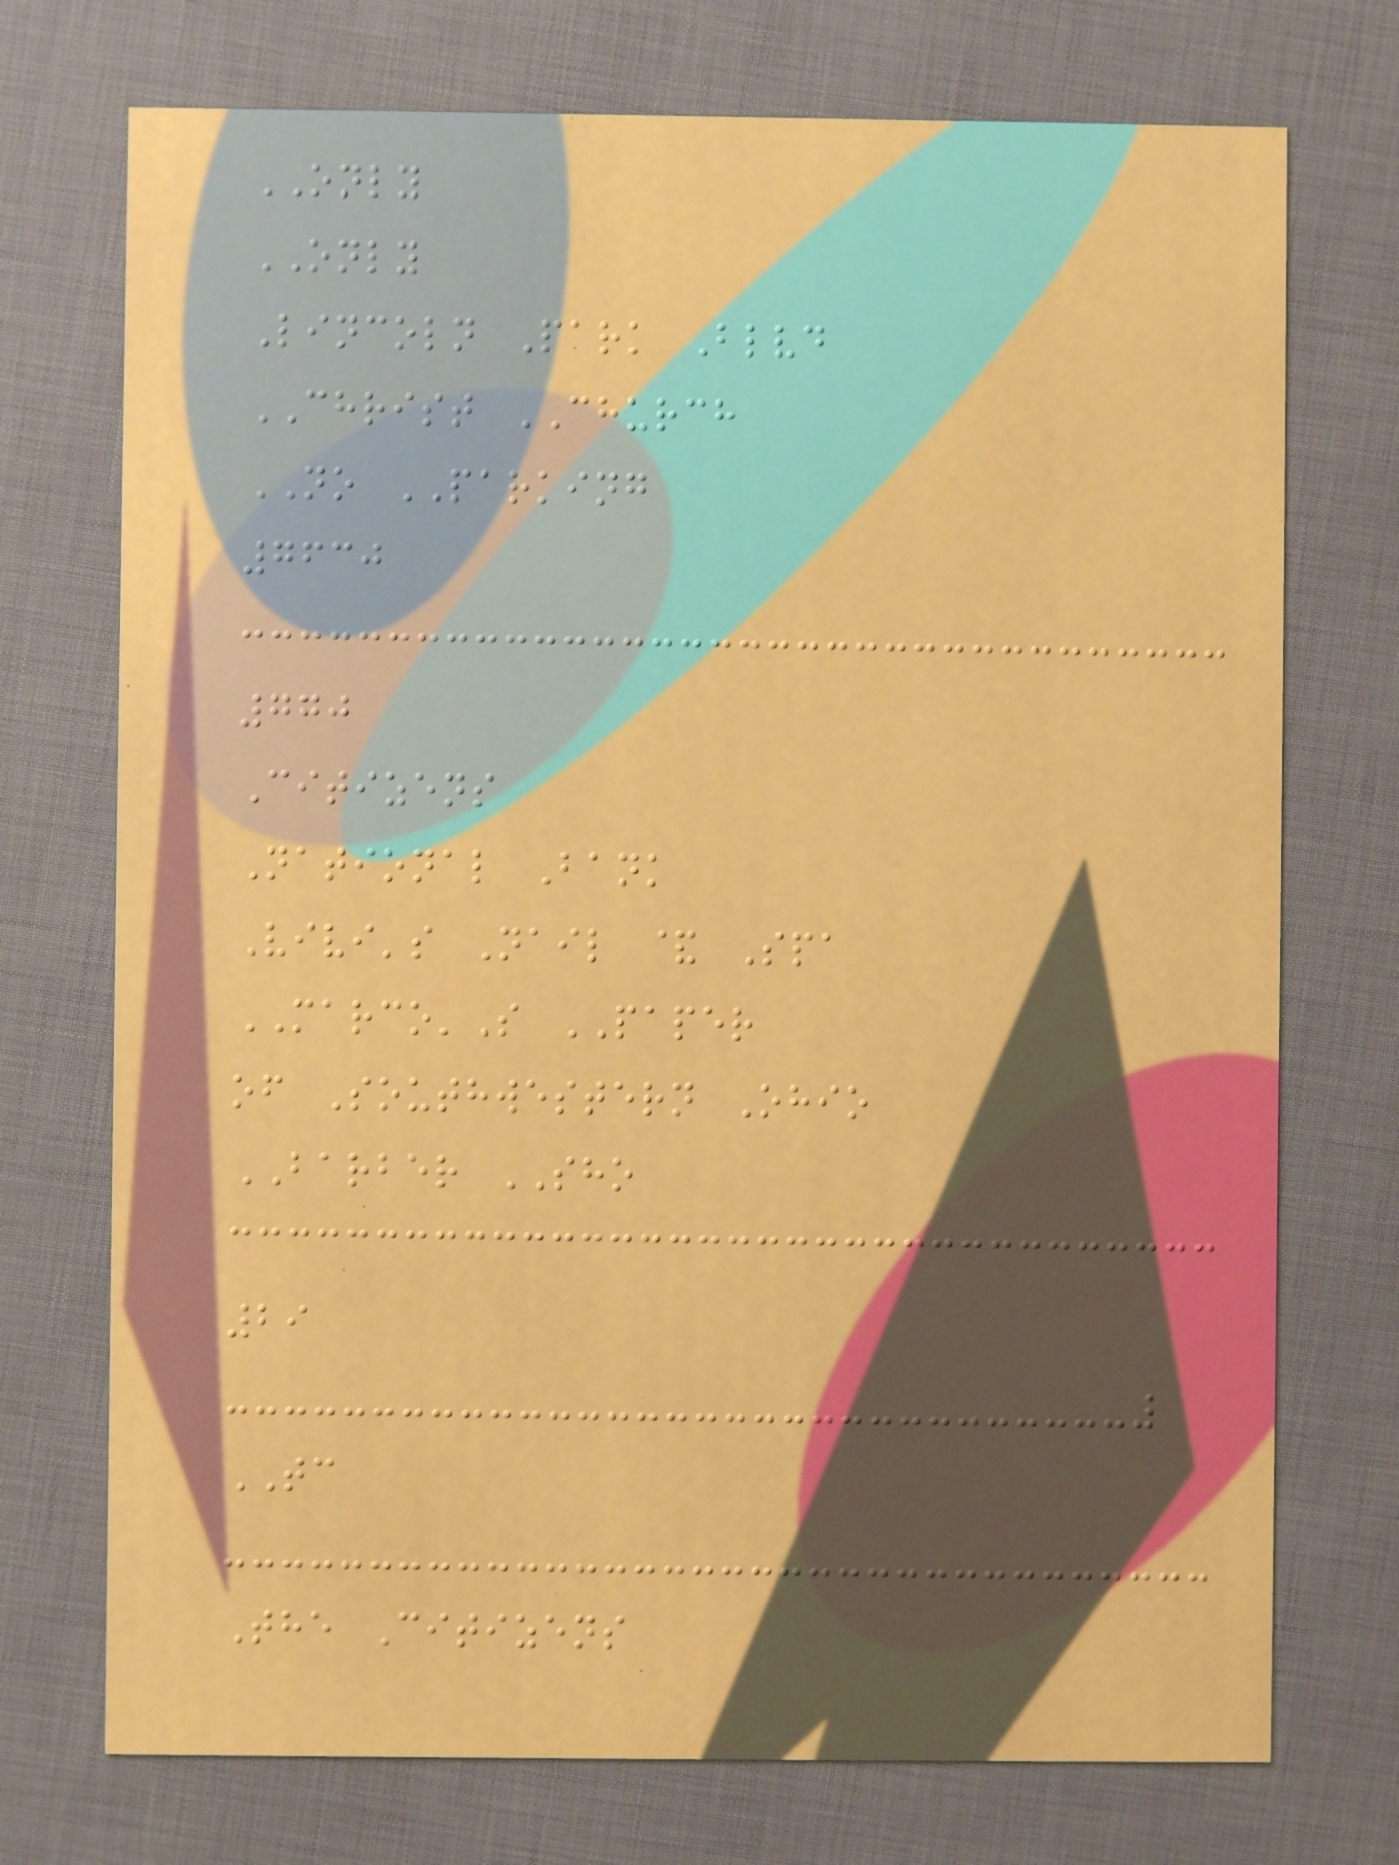ONLY
ONLY
Lincoln Park Blvd
CHRIST CHURCH
NO PARKING
7630
770
Citizens
National Bank
Vivi's Nail & Spa
MARCO'S PAPER
of Southwestern Ohio
BARBER SHO
29
TC
The Citizens
